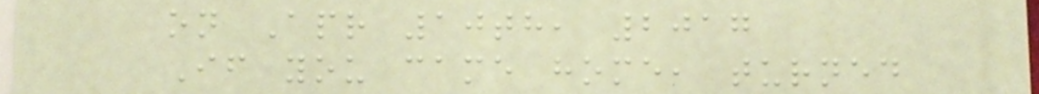on Apr 10th, 2017
If you came home, turned
